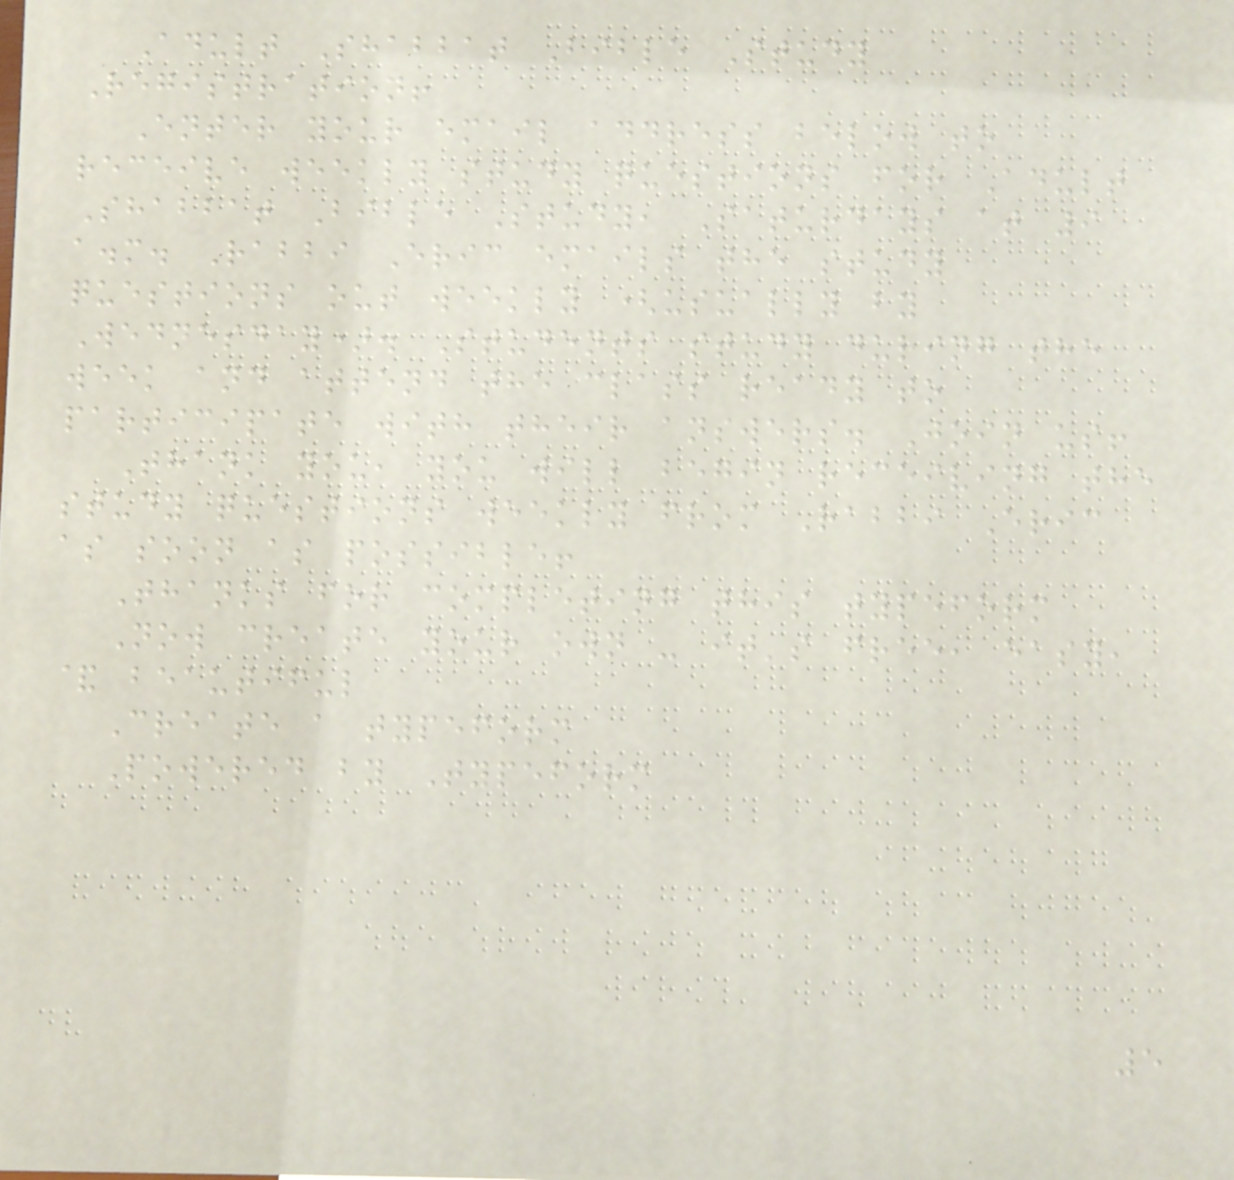Adult Shabbat Bible Study
Registration!
Enter your email address below to
receive weekly study questions for Adult
Shabbat Bible Study, Saturdays at 9
a.m. Rabbi Eric emails the study
questions out weekly (usually by
Wednesday). Students study during the
week and attend the class ready to
participate with their answers. Join us!
Thank you, you will begin receiving the
study questions weekly from Rabbi Eric
as soon as possible!
Thanks for completing this typeform
Now create your own - it's free, easy,
& beautiful
Create a typeform
Powered by Typeform
5
